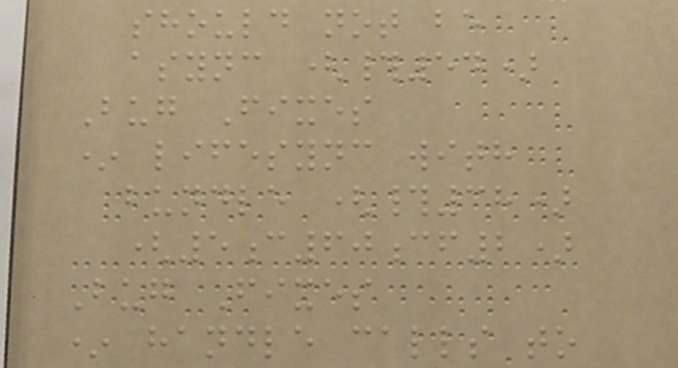should not be
async (#54)
Bug Fixes
* lifesync with
bundle (#38)
(5c60cf2)
Bug Fixes
* handle calls to
